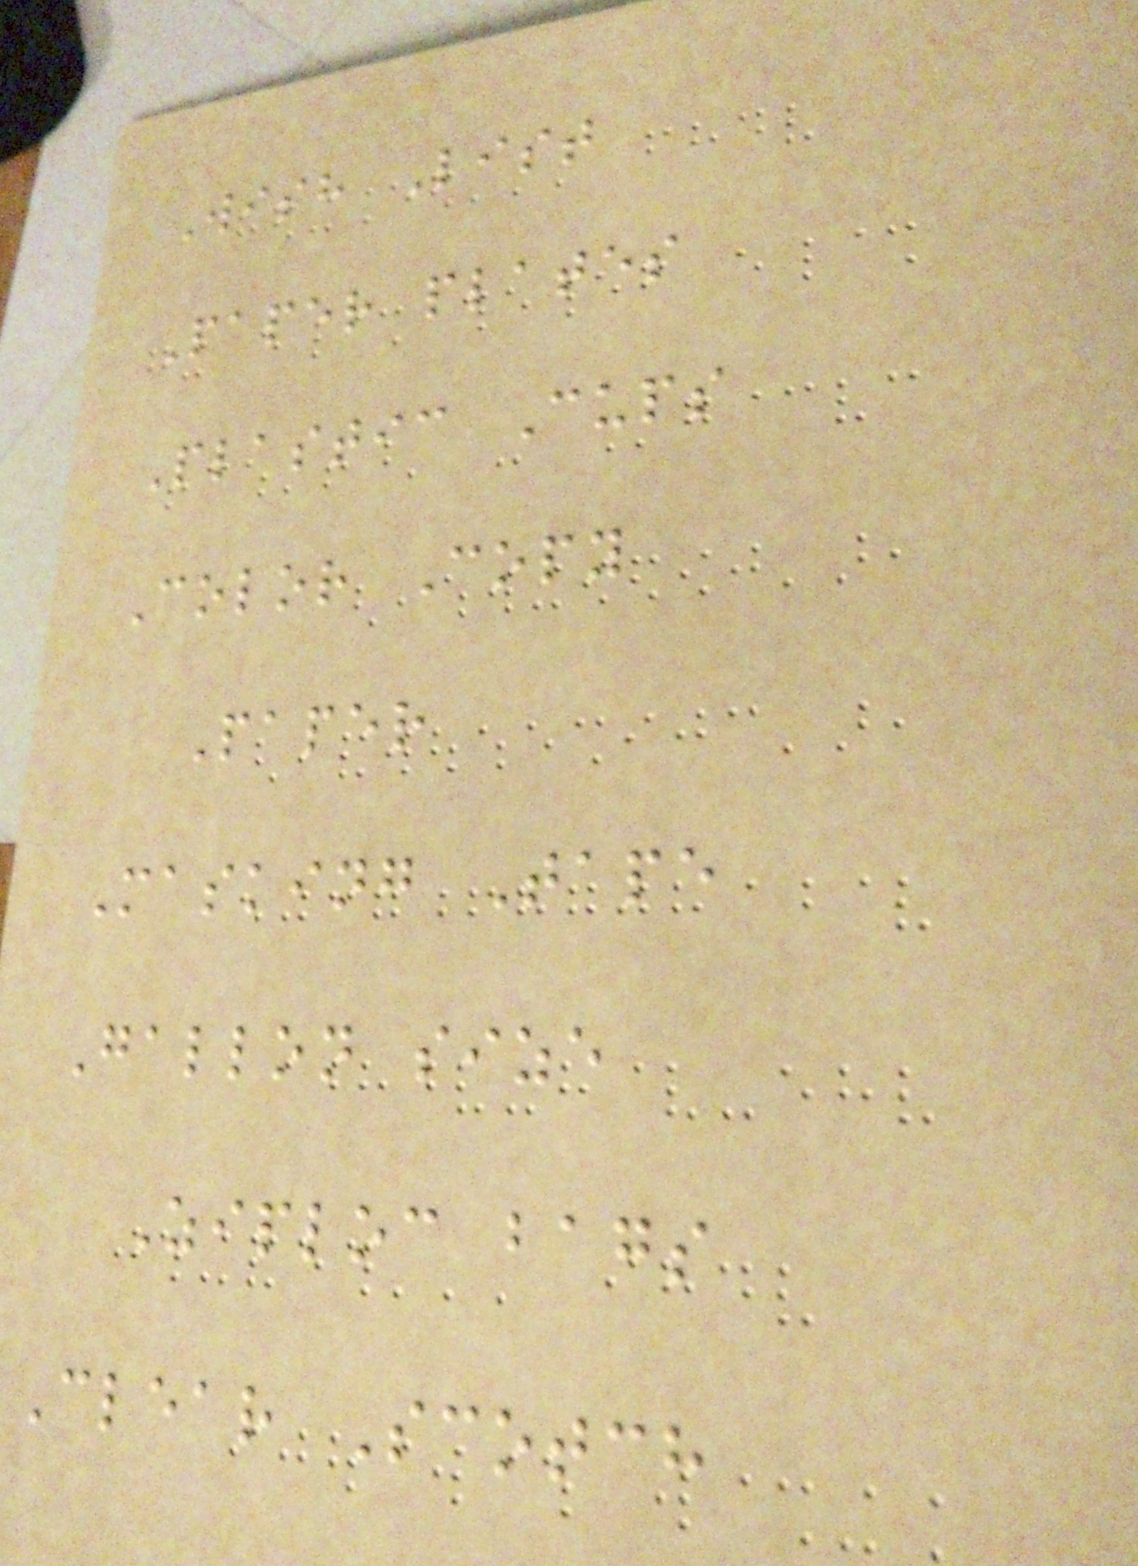Wish List
Paper plates
Plastic Cups
Color Copy
Paper
Masking Tape
Gallon size
Ziploc bags
Clear Scotch
